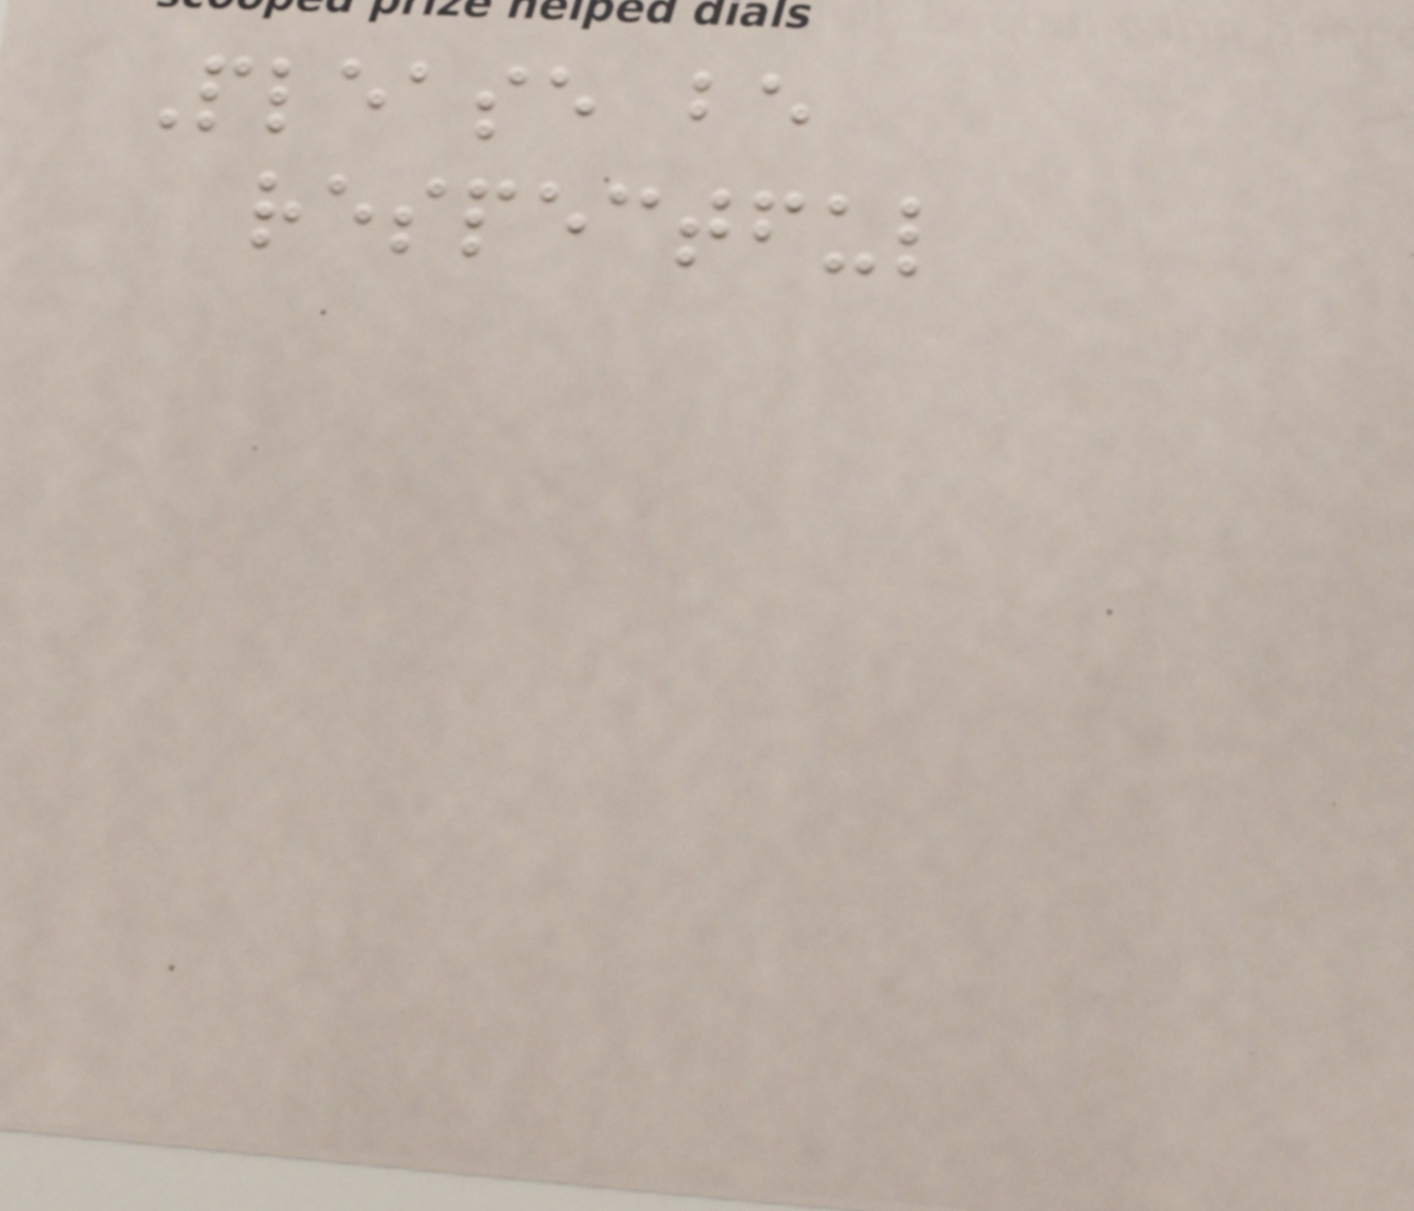Please be
respectful
